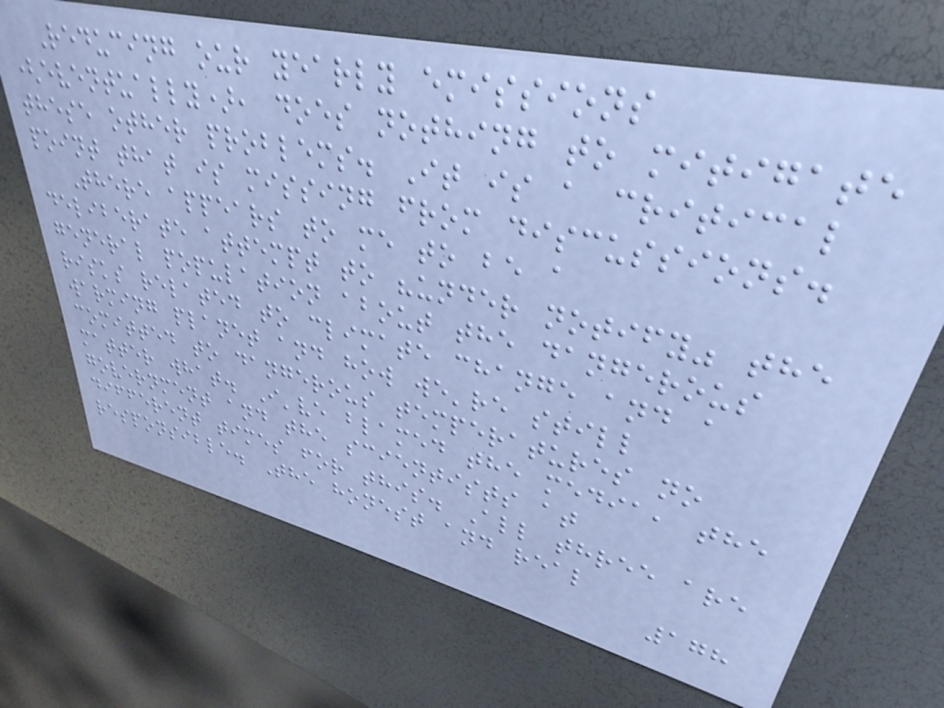Reducing our yearly emissions
(eventually), does nothing to mitigate
these other problems. It is a critical
point that is missing from discussions.
There appears to me to be a
deliberate attempt to "under notify" the
general population about the dangerous
risks related to climate change and a
warming planet and how we're still
comitted to dangerous temperatures no
matter what. I've blamed the media, the
government and the scientists at
different times for this. All three are
responsible. The honest and real
178
